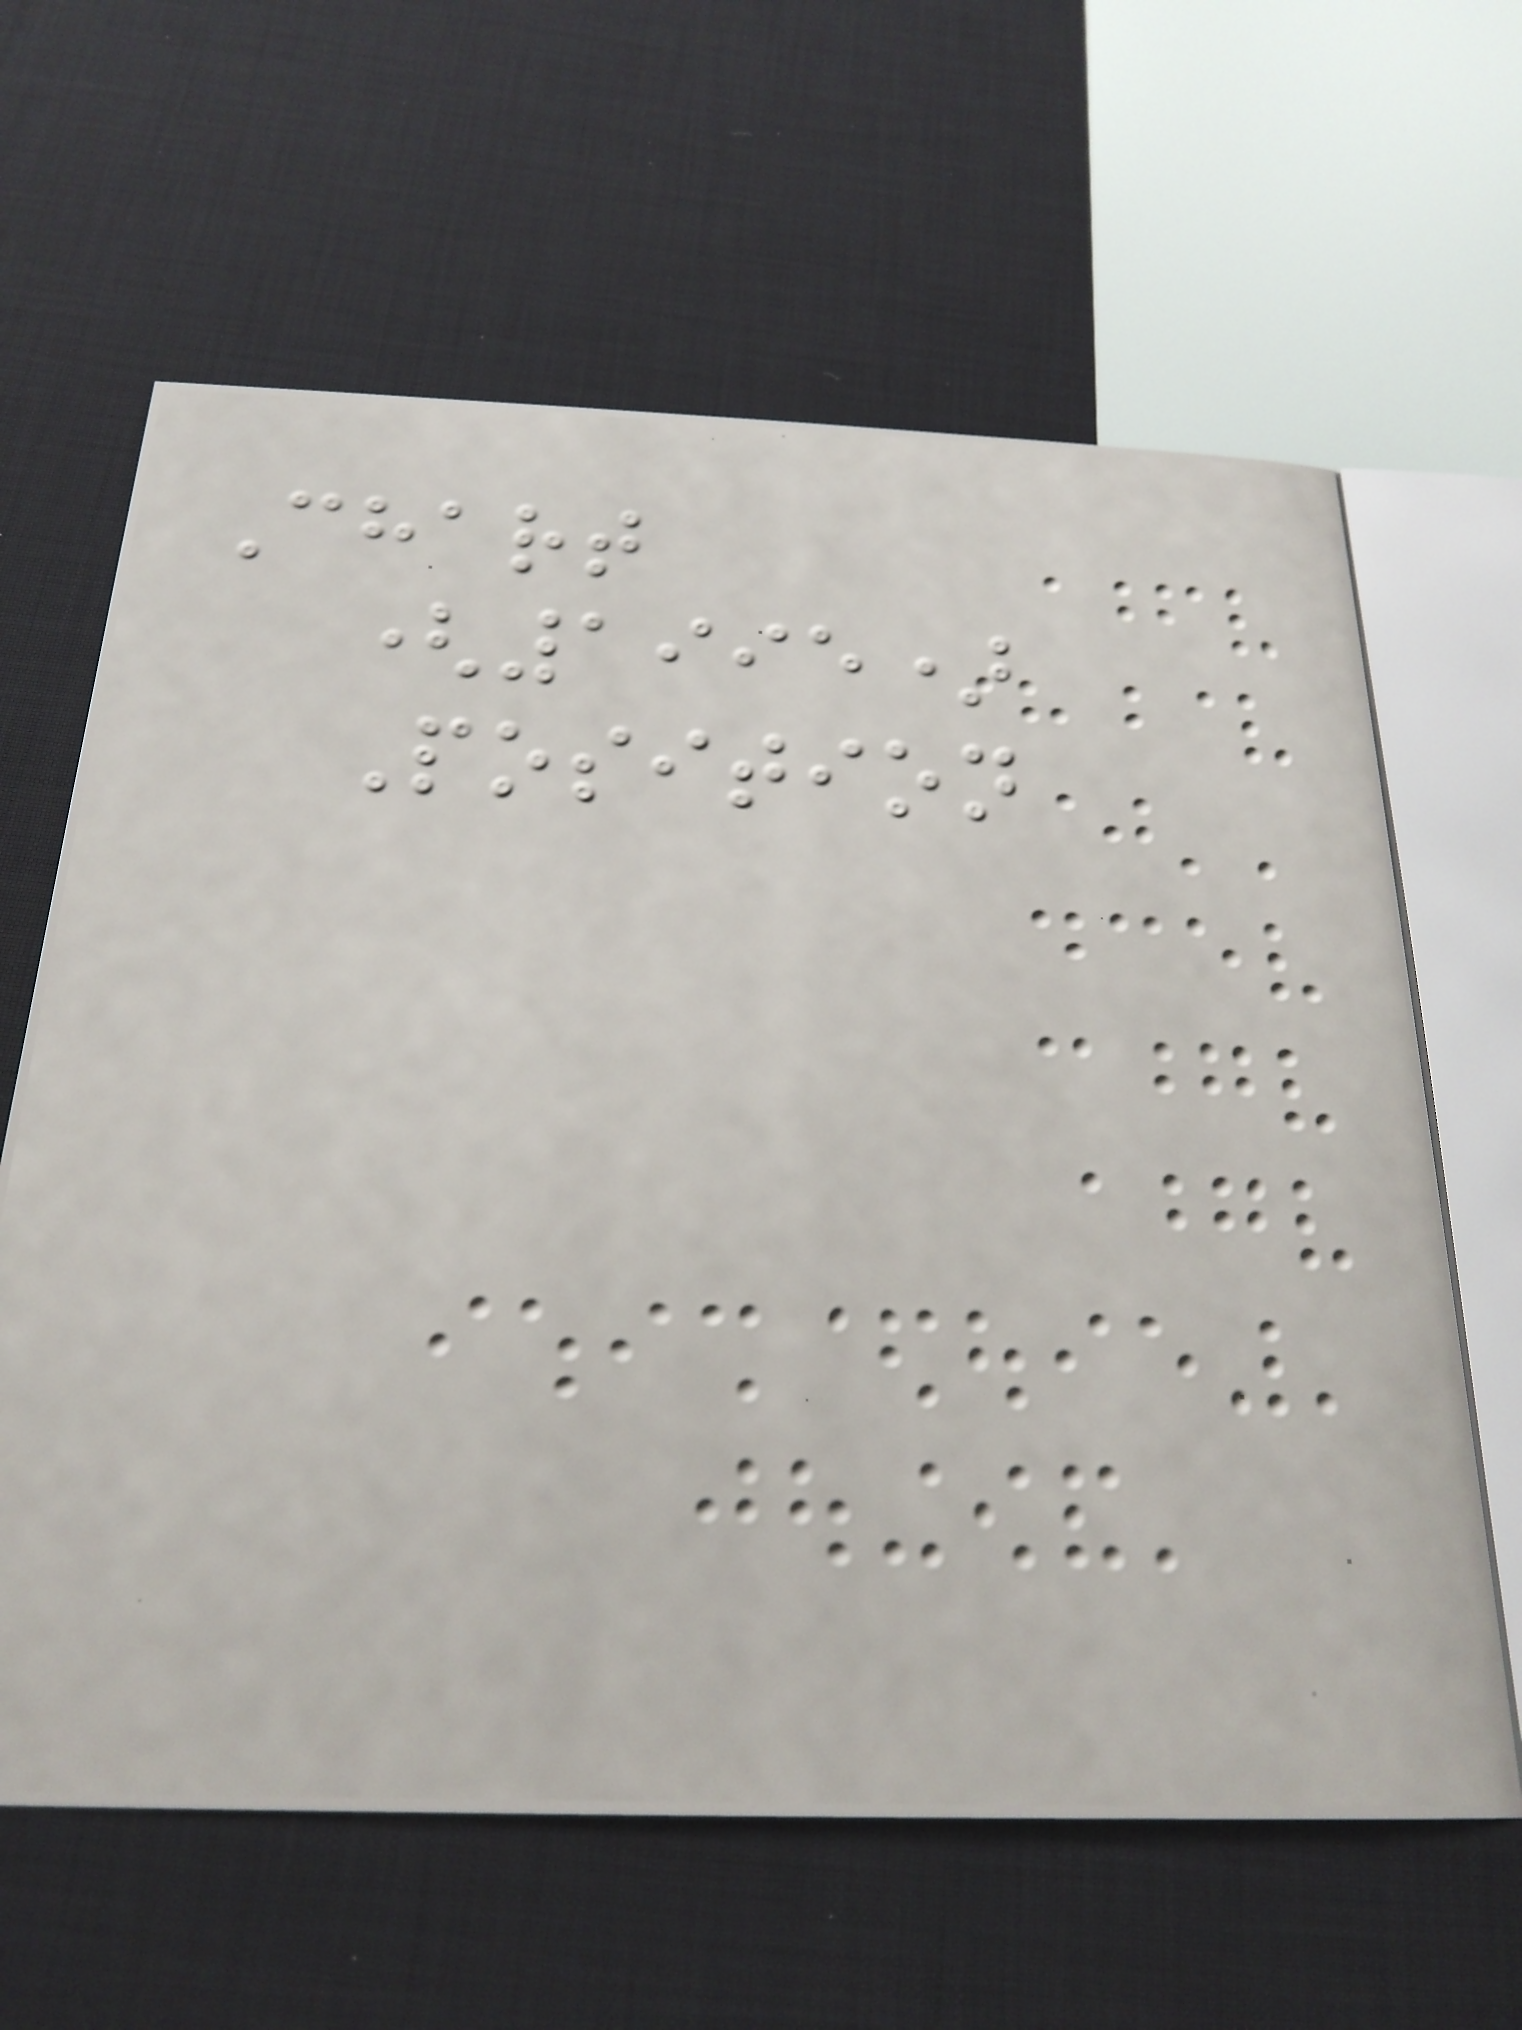Chart
(1995)
Position
